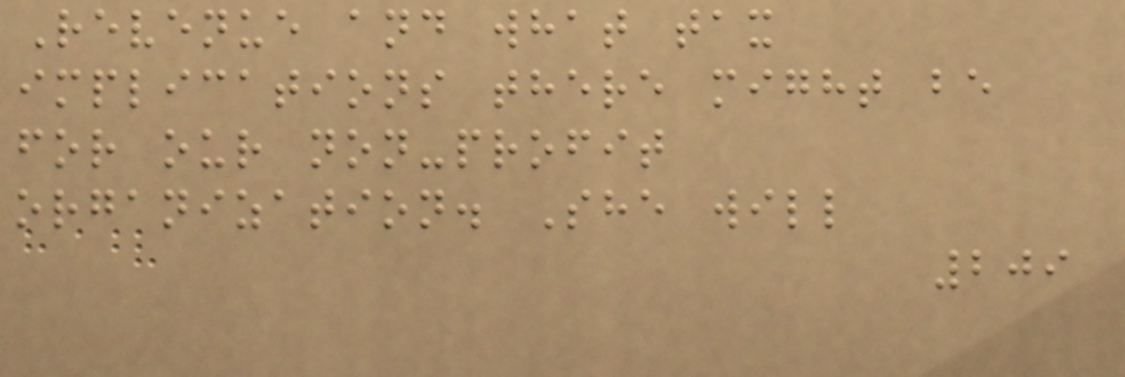Revenue and what tax
implications there might be
for our non-profit
organization. She will
209
